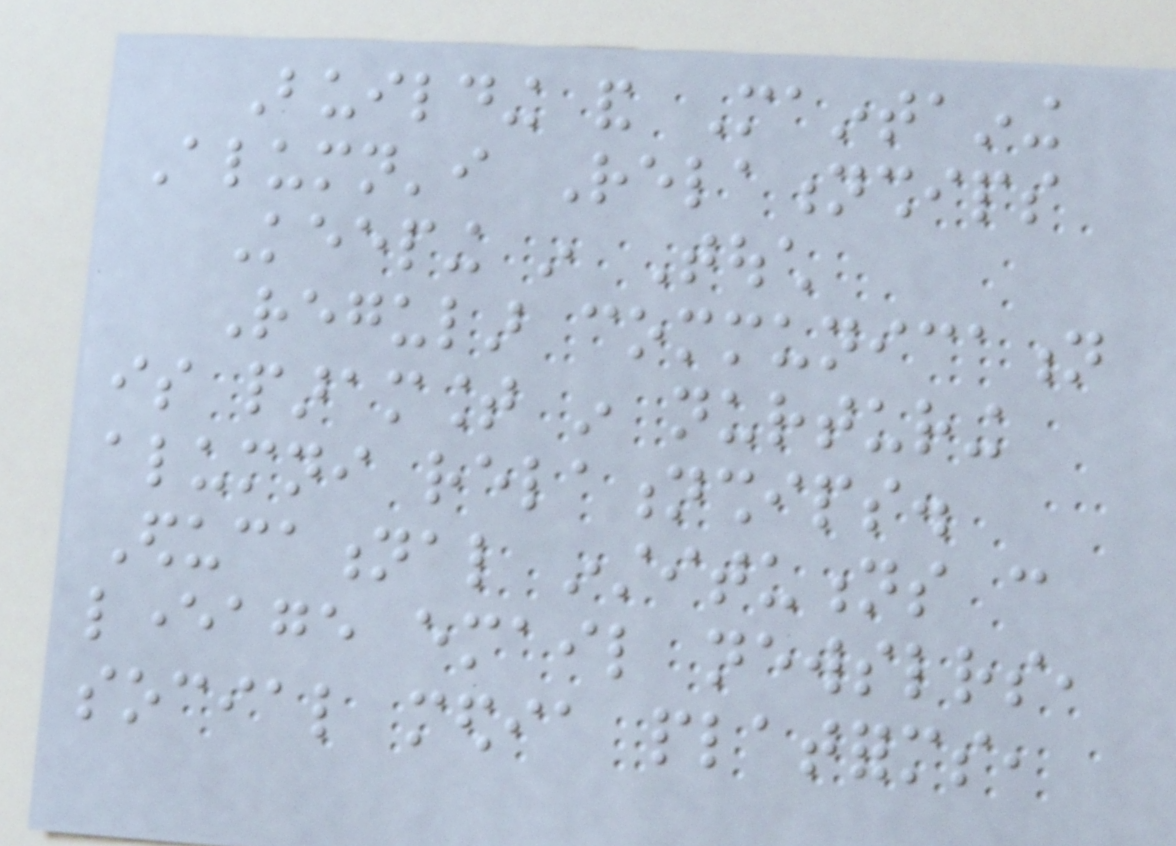Building and Maintaining
Alumn'i Relationships
Keeping in Touch
Regular communication
is paramount in nurturing
alumni relationships.
Educational institutions can
leverage email newsletters,
social media platforms,
